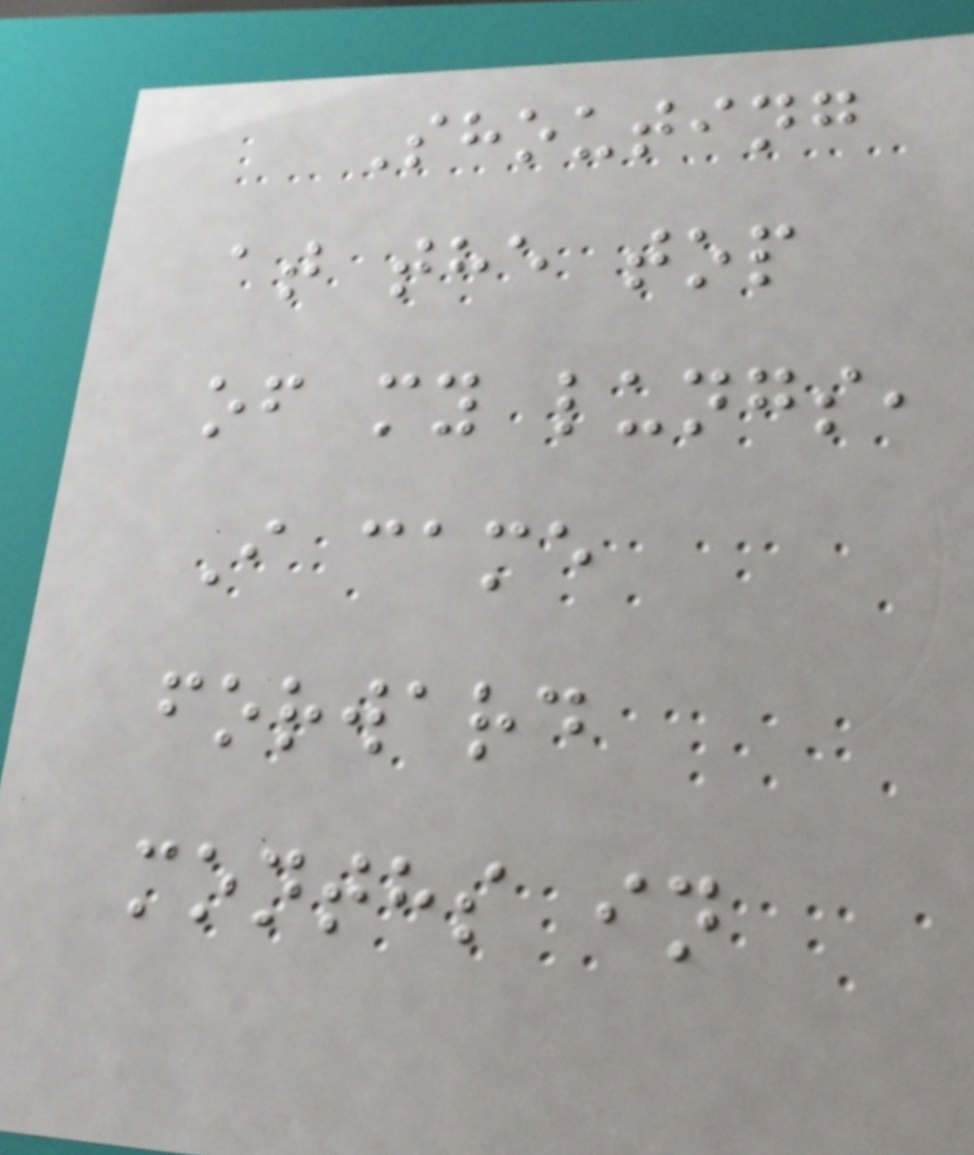Shouting
at the top
of my lungs,
I came
forward
months in
